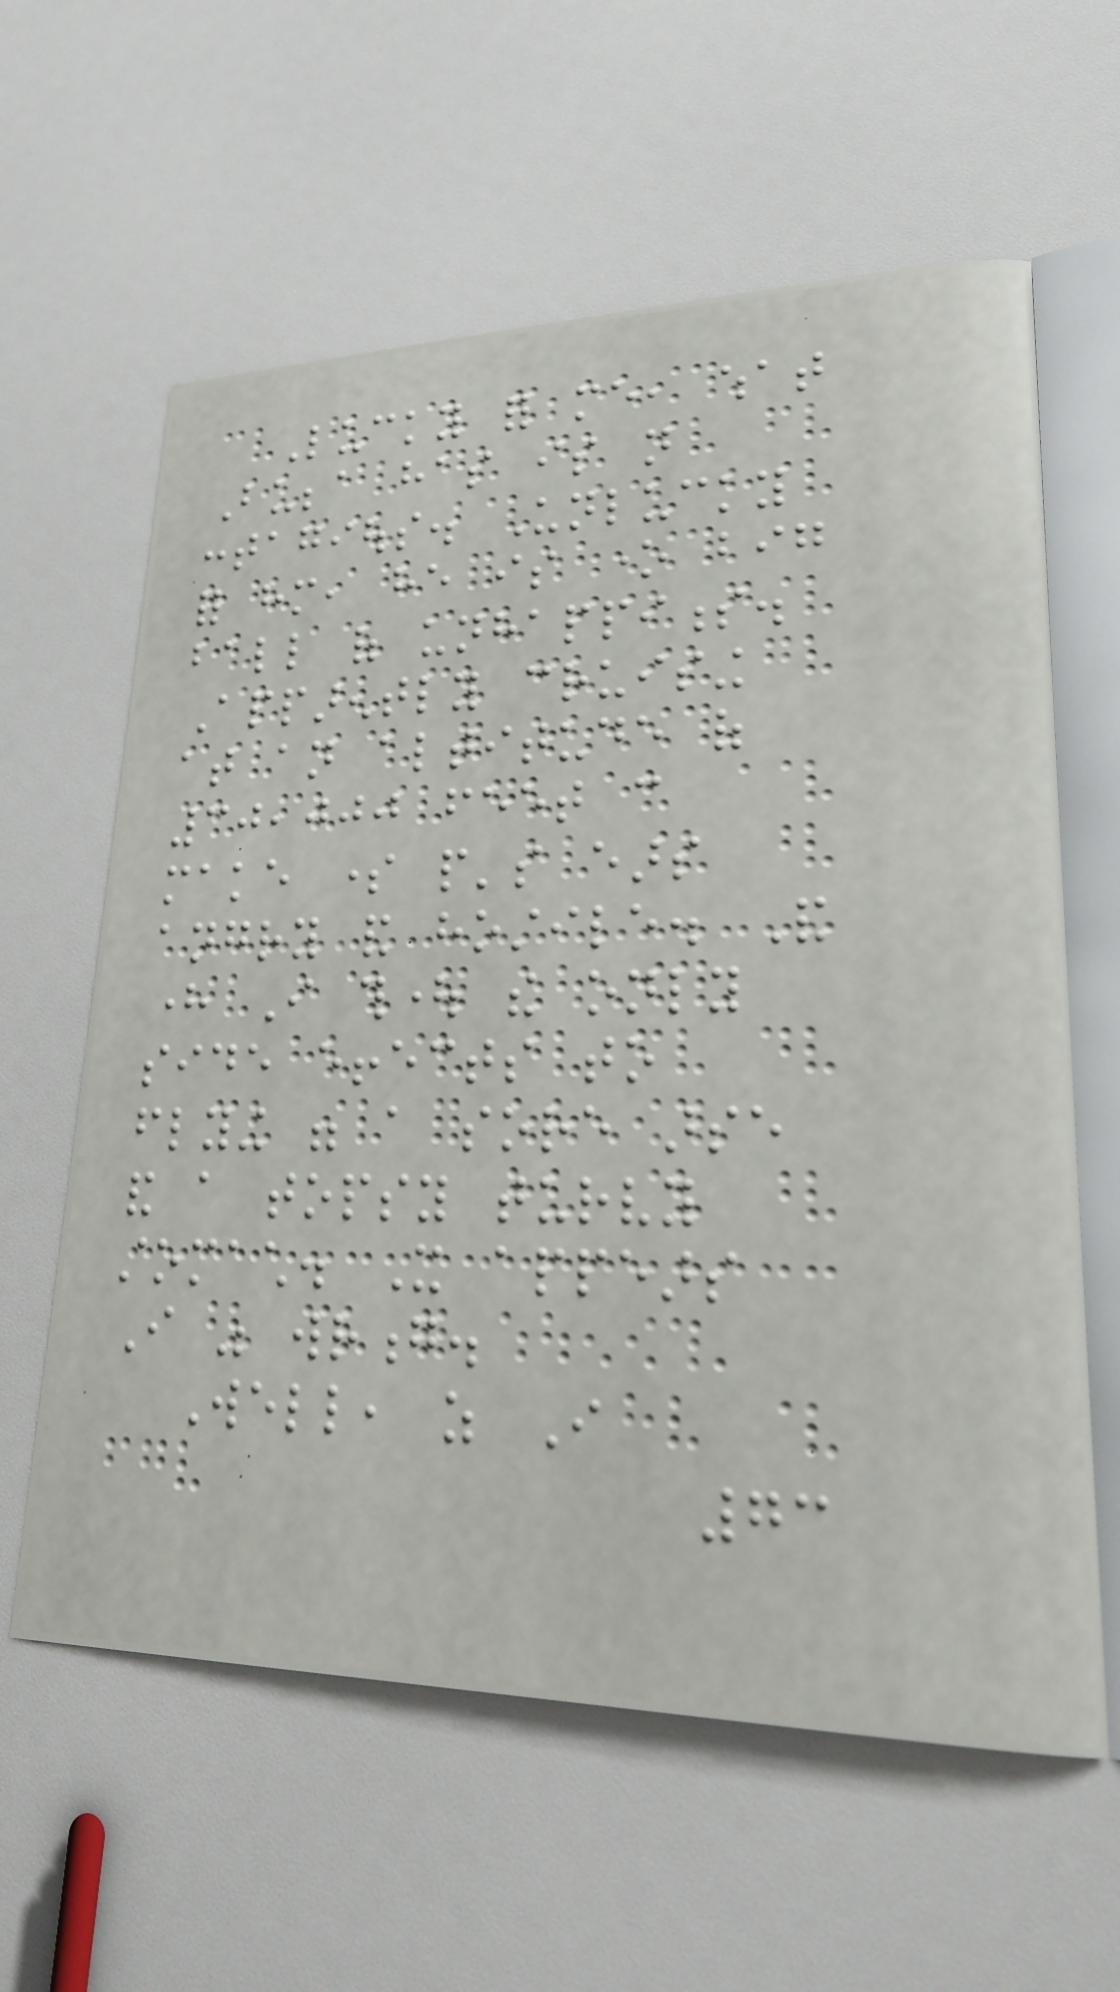Lucky for me, what
Bubba has is not
contagious. Unlucky
for him, he is one big
ball of unhappiness.
Apparently cruising
at an altitude of
30,000 feet can
make some people's ears
angry and hostile. And
here I thought the only
side effects to
flying were a sore arse
and a topsy turvy
stomach. It appears
I was wrong.
Well, as I
73
